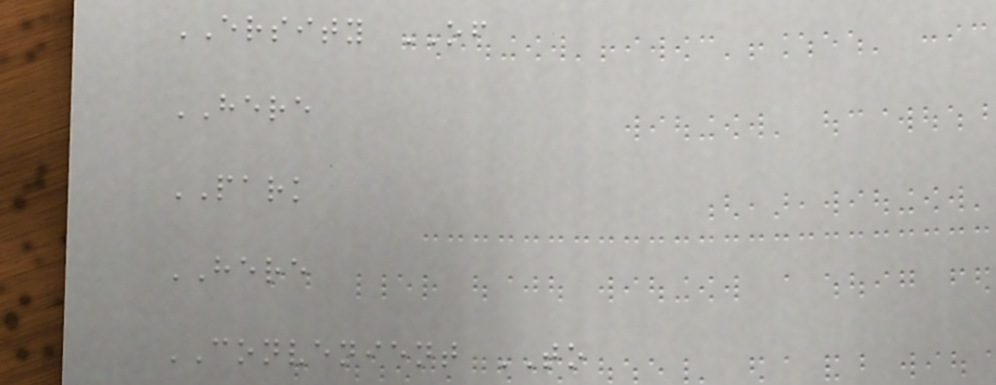ERSITY OF
HERE
PARK
HERE
CONVENIENT TO
